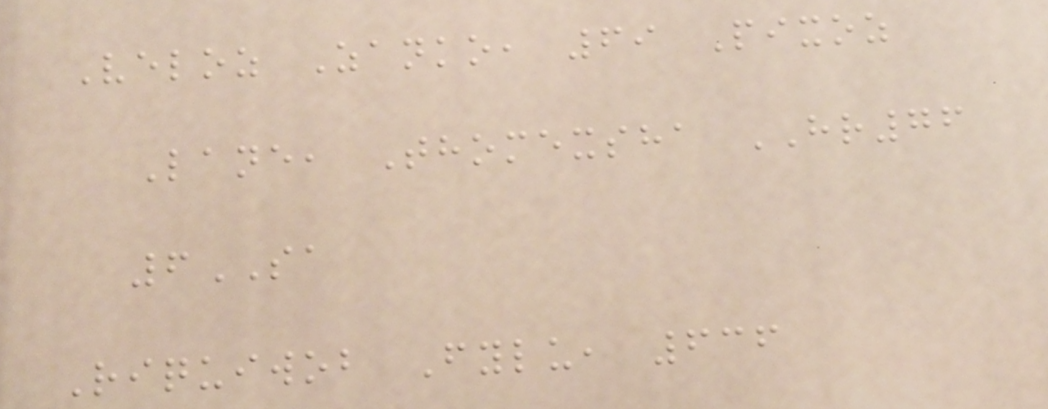Veloz Zanko, 69 Pixoz
Lane, Thomexsha HR76
6SA
Riquiwob Fylu, 636
